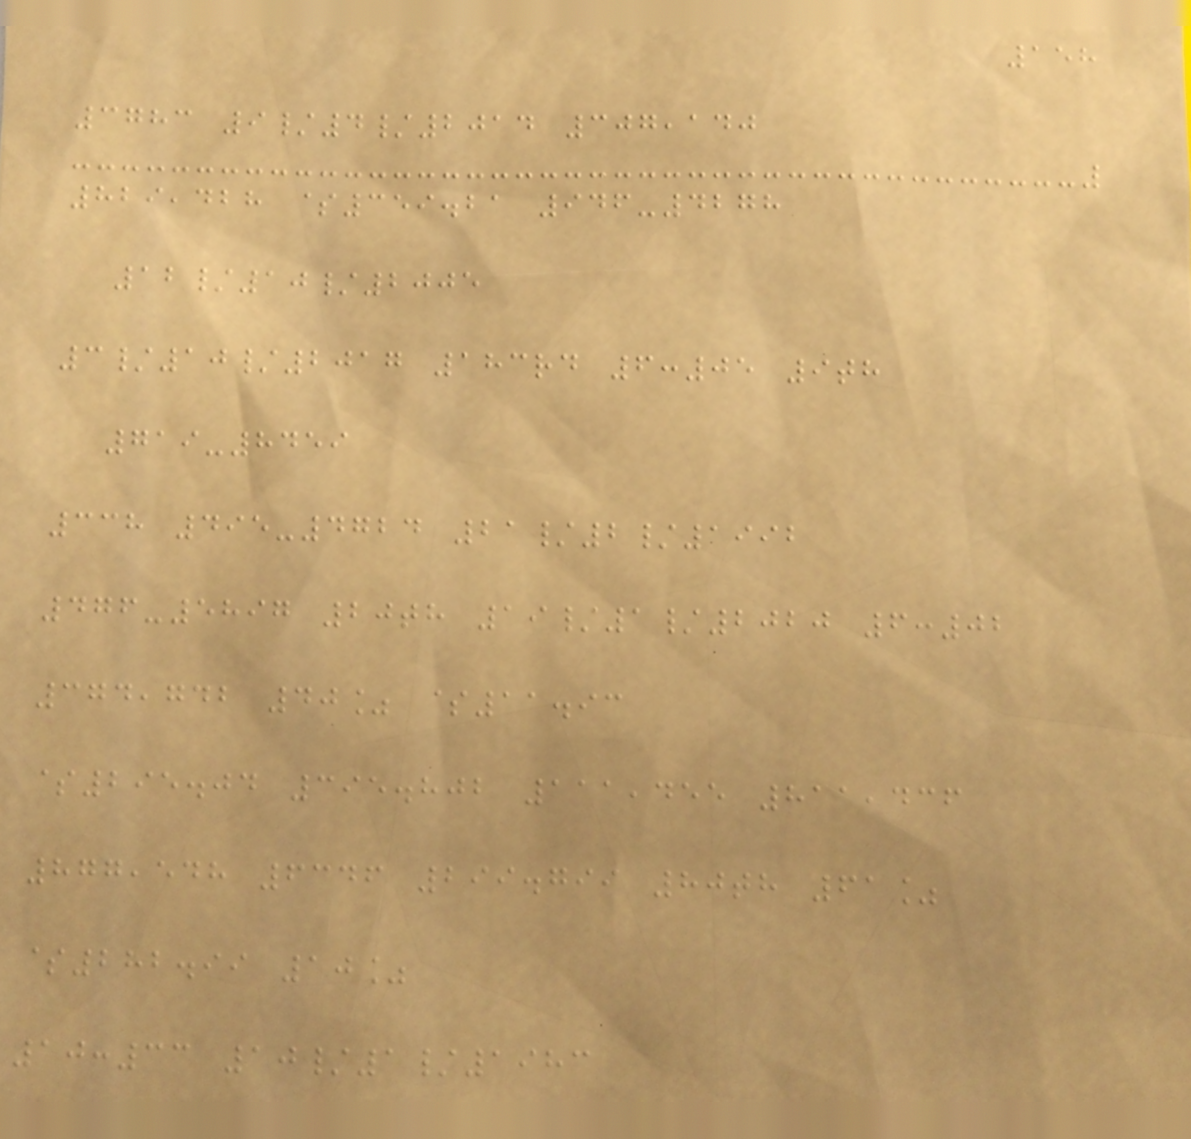158
3783 9/4/2014 307,140
829,428 $359.21 946-4278
12/10/2005
3/10/2017 183rd 6:05 9th
719-8459
338 495-4724 21/2/1992
476-5897 20th 19/1/2020 6:02
374,742 40% $11.93
$295.04 395.802 111,455 811,436
877,548 6346 299.799 80th 61%
$282.99 10%
10:33 10/1/1983
